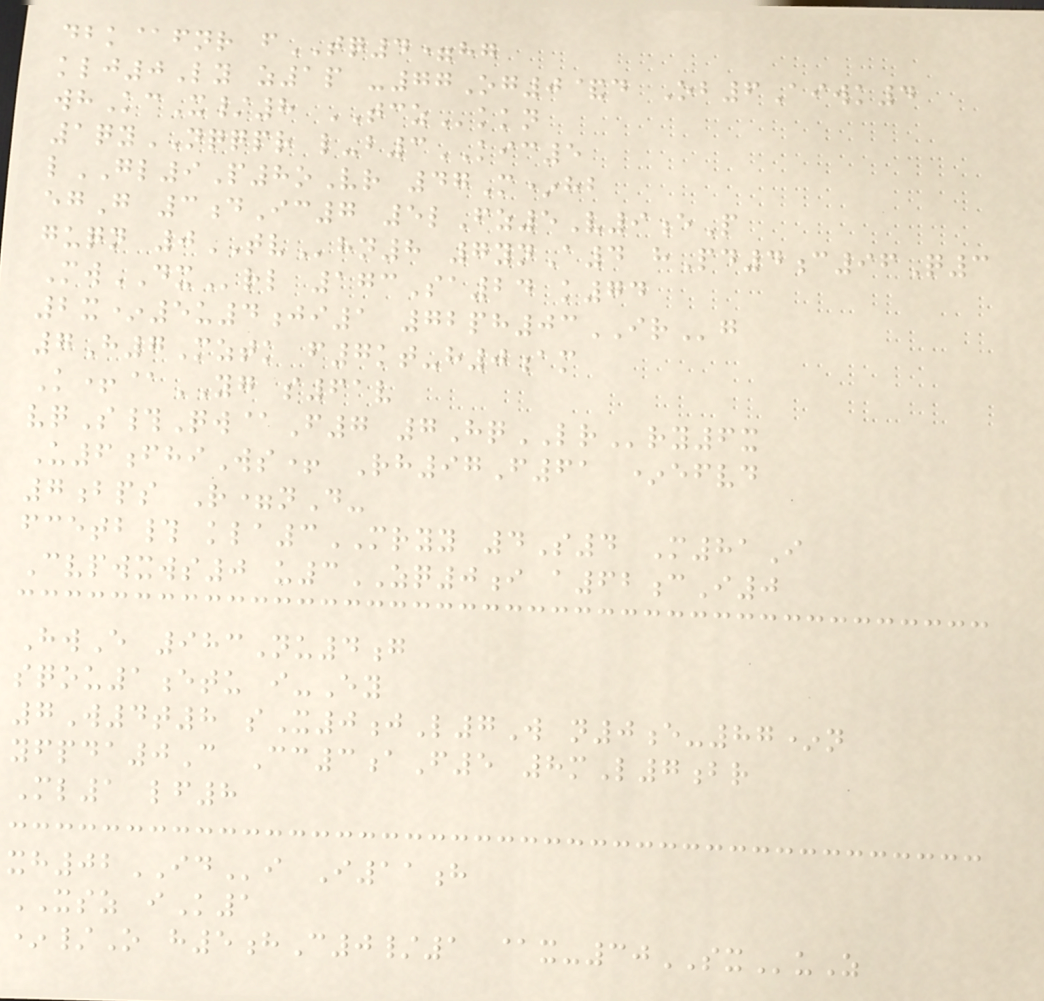dbk@fnr fTQ4=hg
klj0Ly z1p -77Og0&d Ob6Aiwk4
whKcX/8 TCZkkn
1qyNQQPR l-b3KIC5
lGL9P8oVr 47M*hb
egG 3dIc7 5lFz5V9eP
guqn 0TVhn8 7ynA4 hPd4c96Q3
MwDXrl 173Sa24 k74
2x*5u4ji1 72ph03IRg
7H7Mztk f7kt-h0am
K+@YG s61v
vqS#Qw@F7 7HqLRry6x
U6fhiWs+ Rh97F61 *efvd
7bps R=nD-
fcetb# kla3MRYY 4S4 M81I
Cvpwxws0 u3ZQ0i a62cI0
HwE 983Nu4g
sqou1etu i-Ey
7W4t8 sX0jL7W n0e-87*n
yfpda0C Cc3aF5 8mL7br
Ml1 lf8
xh02IDi I11h
XSZ iK1
*/O h5hC0/1 @x-30SXuZ
